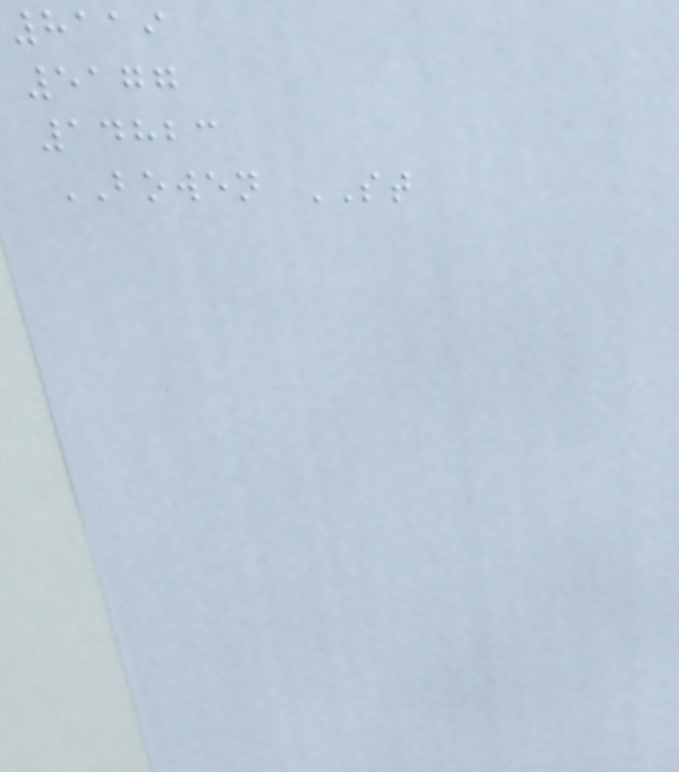8119
5177
14823
BOWEN ST
